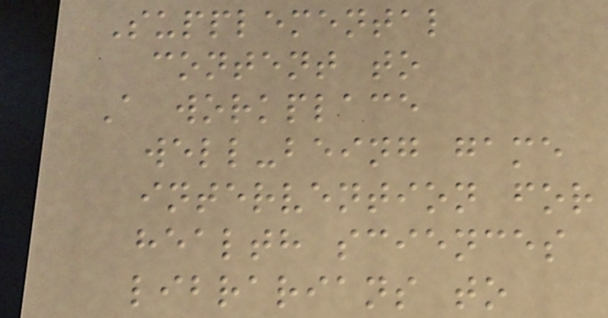Supplemental
content to
A workplace
well-being game
intervention for
health sciences
librarians to
